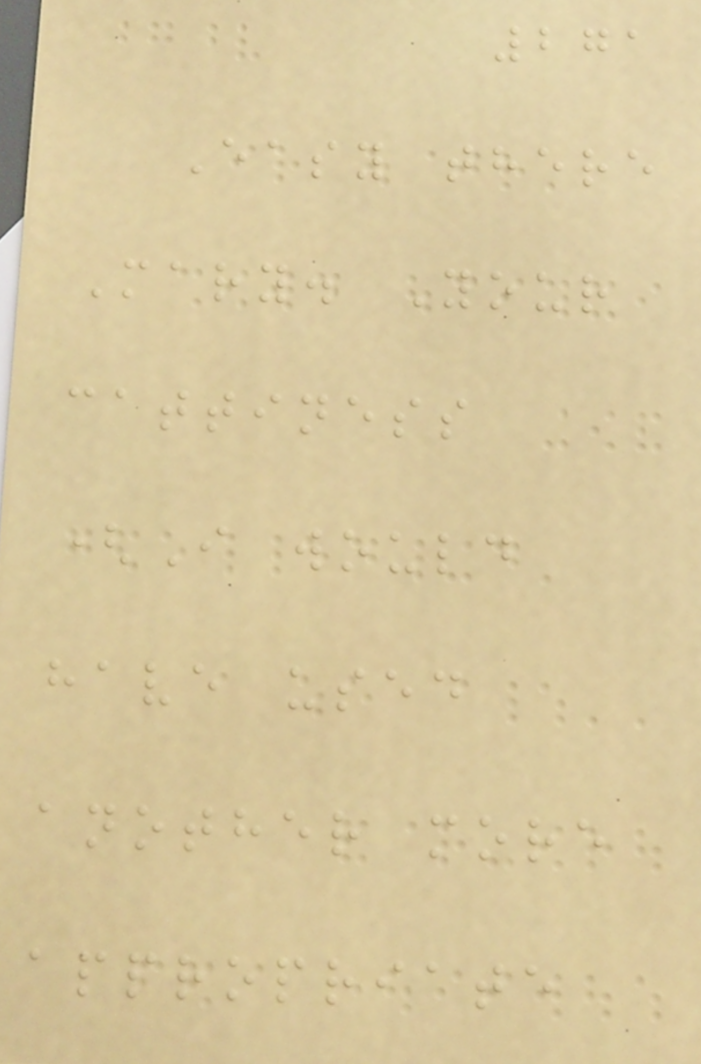271
Easy there
Mary. Your
cattiness
(I would
have used
another more
appropriate
